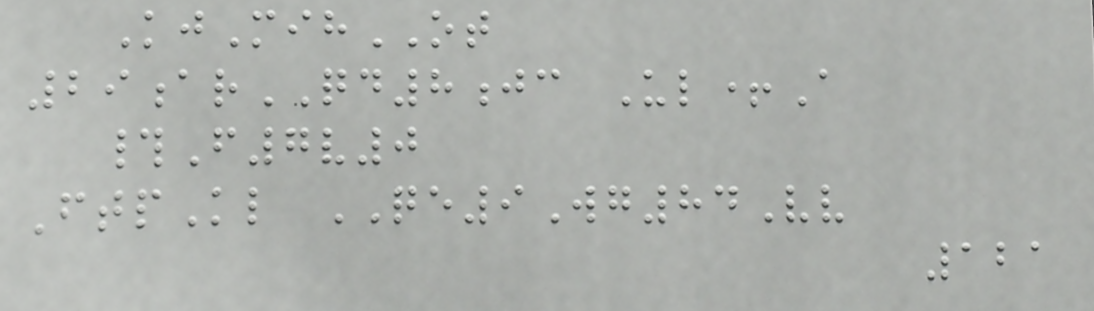KjMihOT
29arQD8jc Ul+A
#F7v0
FtpKl QE9Wg84Vv
121
